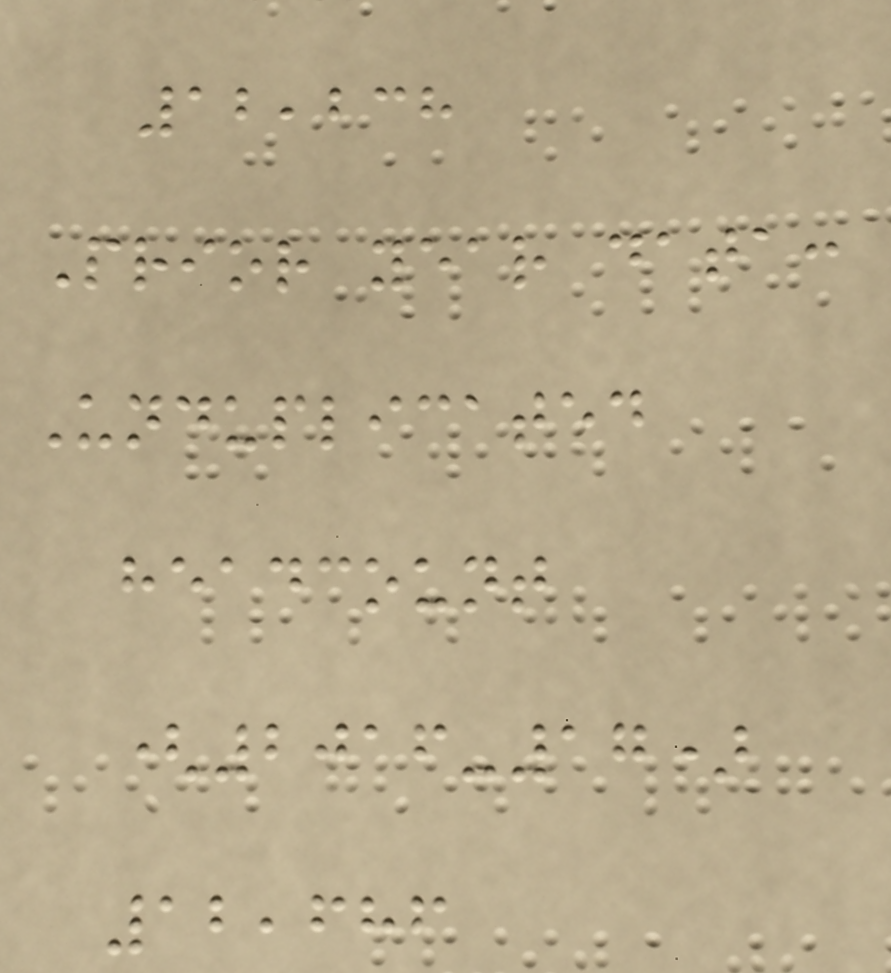12,238
Prior year data:
Unduplicated
headcount
(2016-17)
12,686
